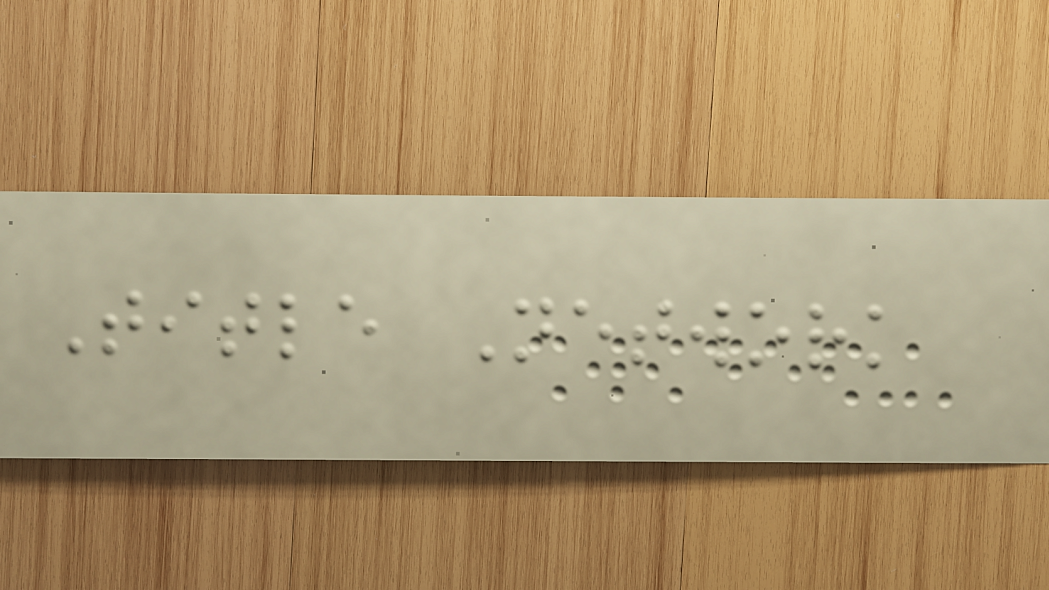Title Network
